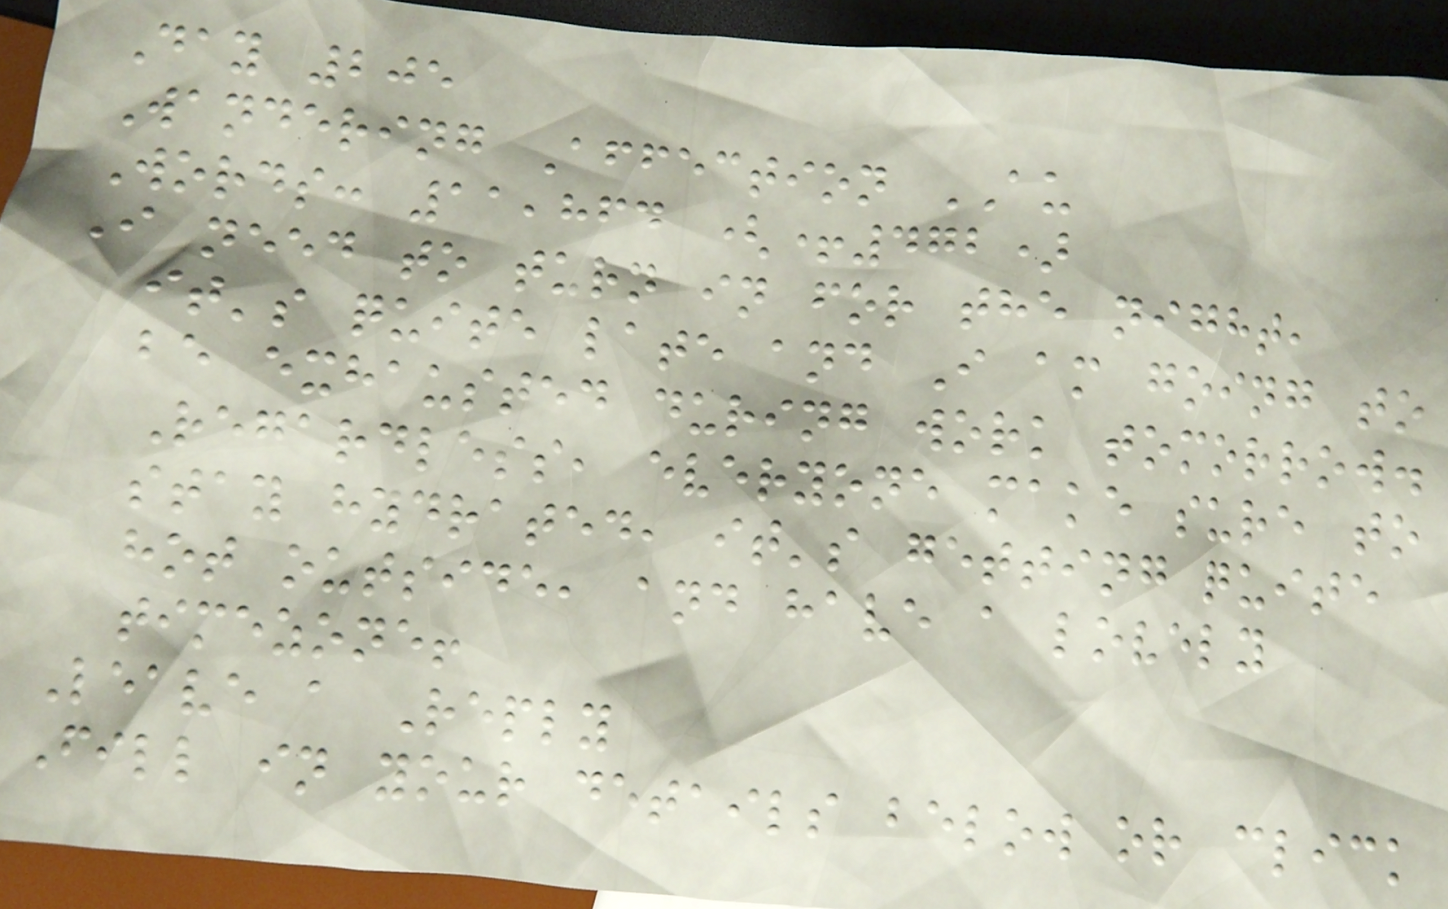Day 205
Wandering Affection AU
Words: 11,864 (+472)
I need to turn in for the night,
it's quite late and I am going to
be exhausted during work tomorrow.
Regardless, everyone make sure to
stay hydrated, it's getting quite
hot outside, and have a lovely
timezone!
Leave a Reply
Fill in your details below or click
